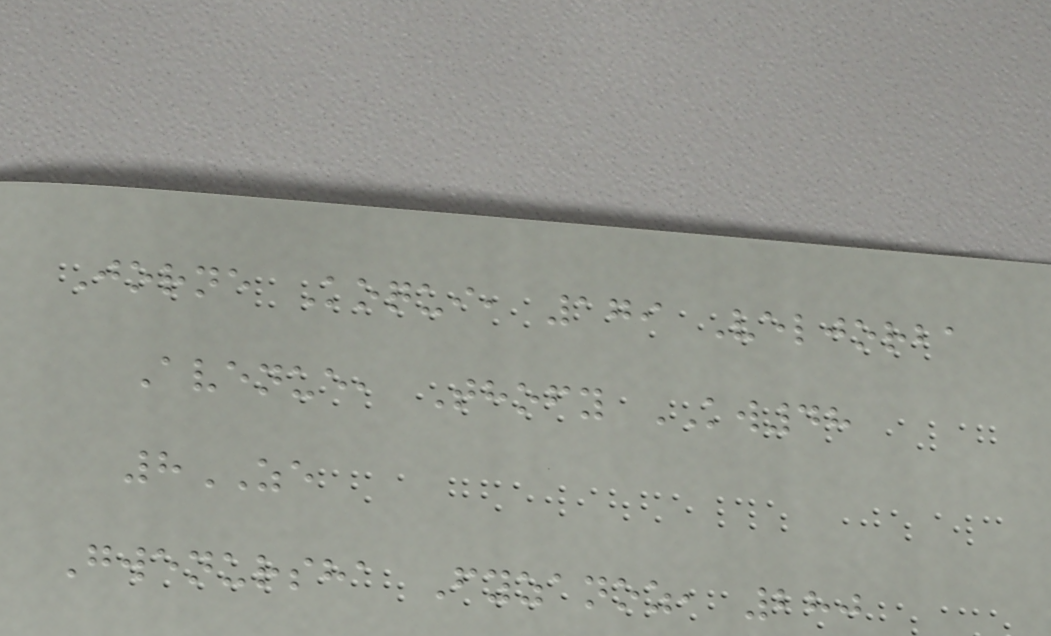Jorne Koqui, 179 Veljorba
Avenue, Thofy KW48
8ZE
Gwenursha Fyzanoz, 280
